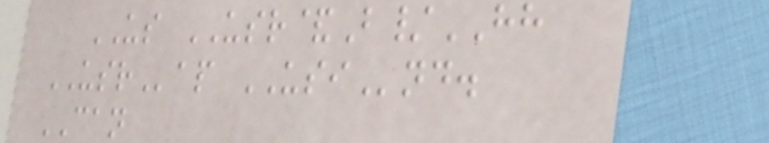US USR&B/HH
USRap USInd.
CAN
